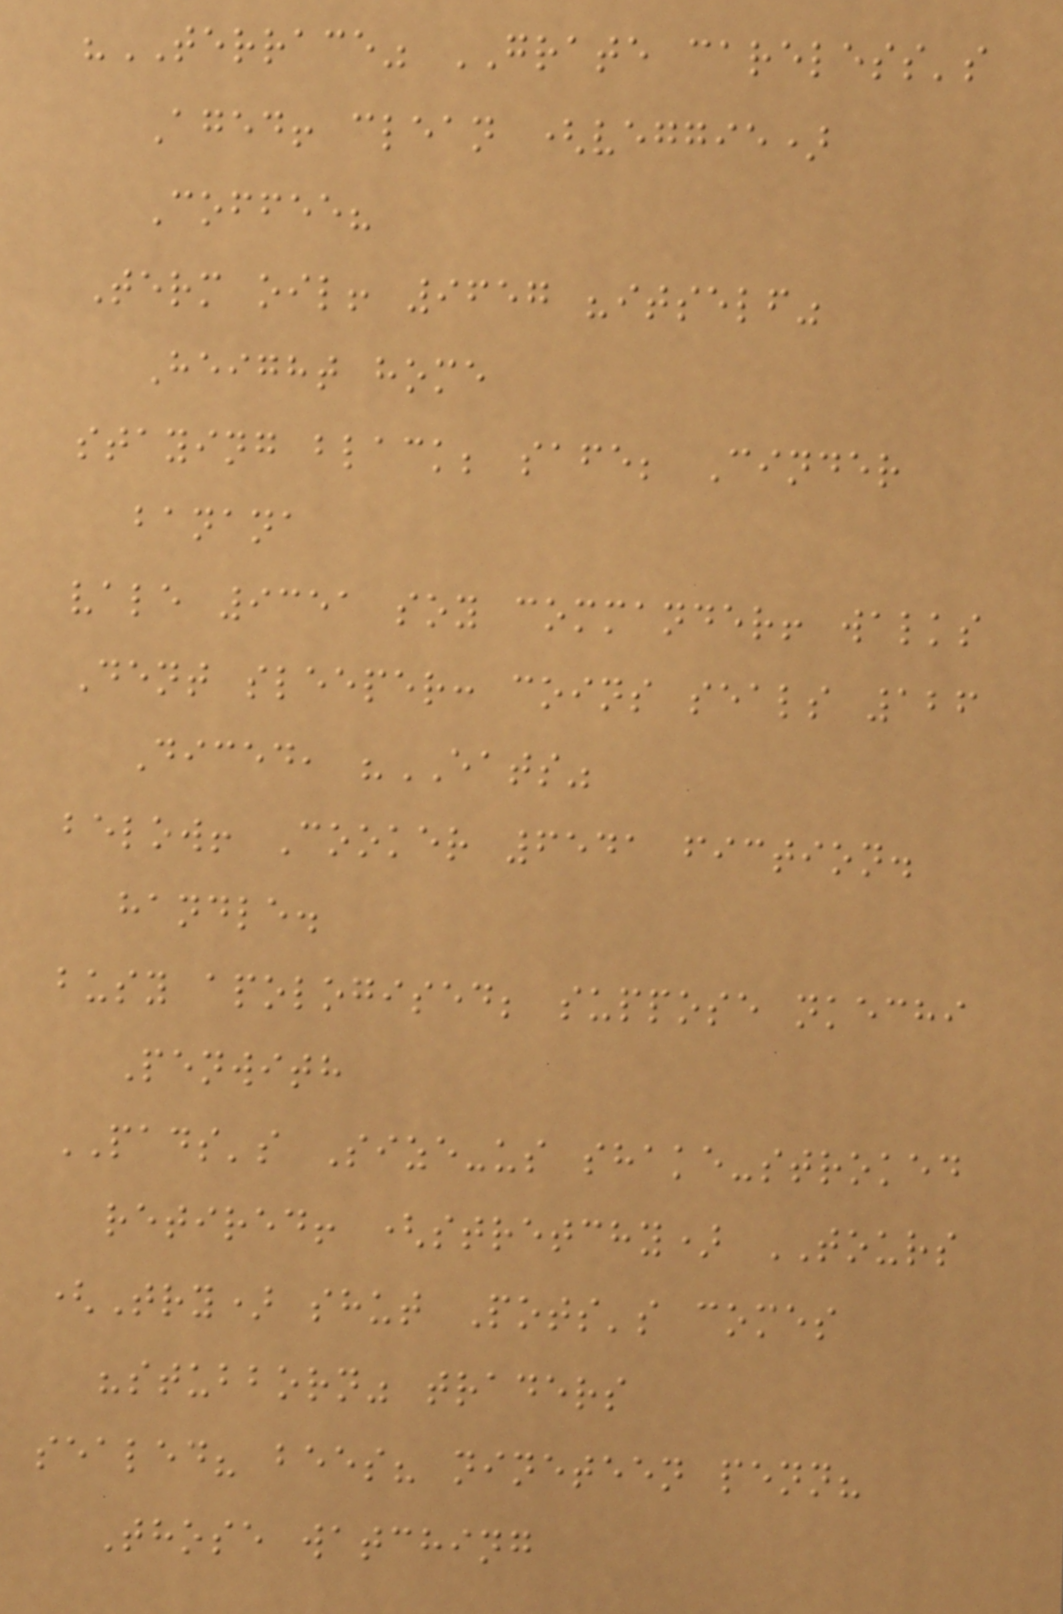"TERRACE" GRATE careless's
Aged! clean (veggie)
Coffee?
Term oil! 9657 "itself"
Height home
staying black; safe; Cinder
banana
vale 9351 soy commander! walks
Dent sleeper: coins seals 126
Diced, "EATS"
below! Cooker 6541 fiction.
handle.
busy apologised; suppose nkechi
Penwith
PADS's Size-us shake-stroked
retired! (stretchy) TOURS
(Try) shut Pots's comes
"stubborn" traders
sealed? bees? nineteen penn?
Those watching
